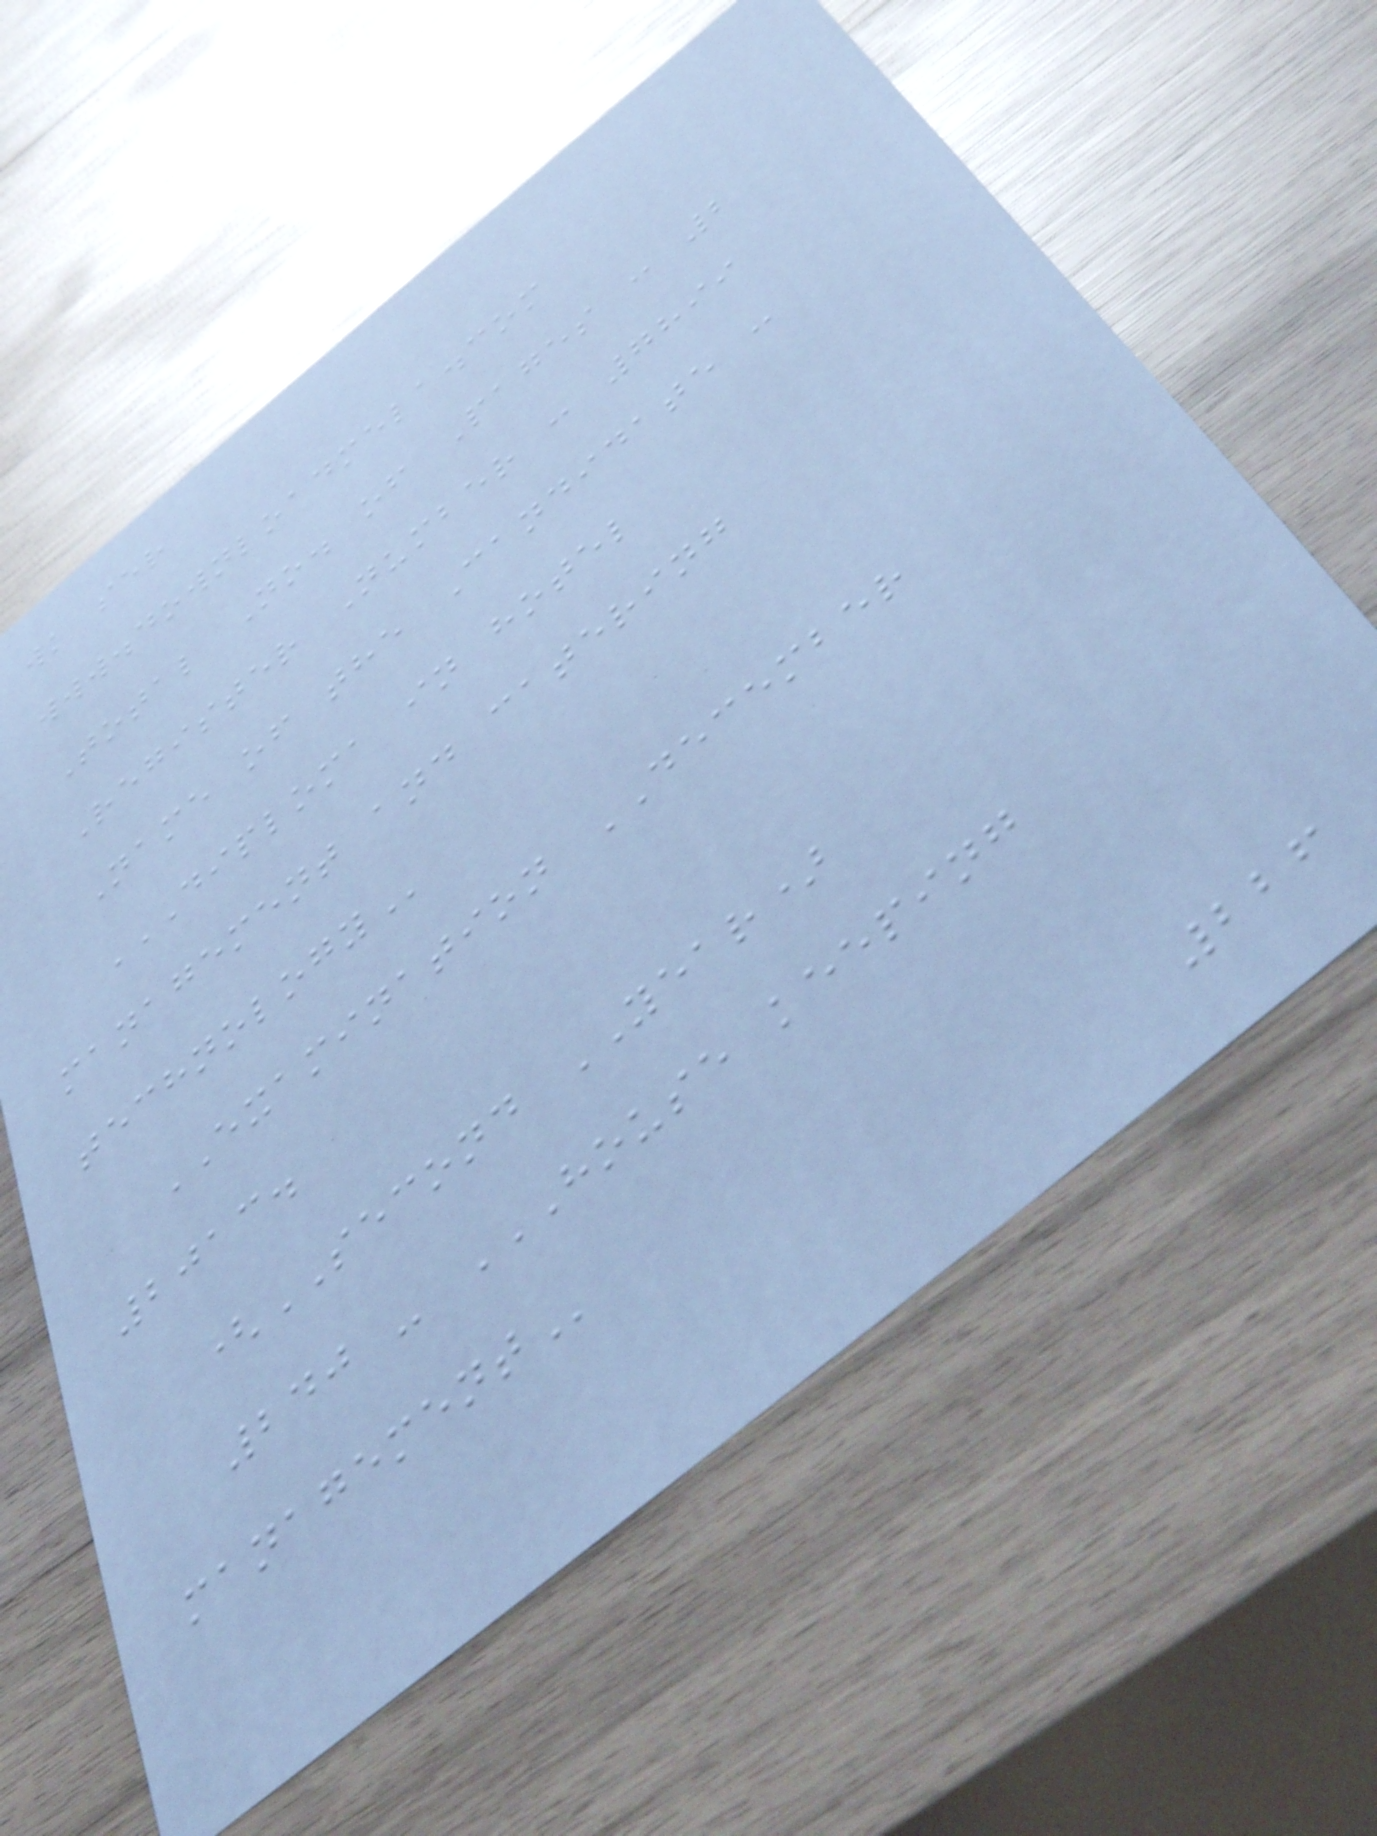wk ser
www.downloadmela.com
Total No. of Pages : 2
Register Number : 7899
Name of the Candidate :
DIPLOMA IN HOTEL
MANAGEMENT AND CATERING
TECHNOLOGY
EXAMINATION DECEMBER
2013.
(SECOND YEAR)
240 - HOUSE KEEPING
MANAGEMENT
226
